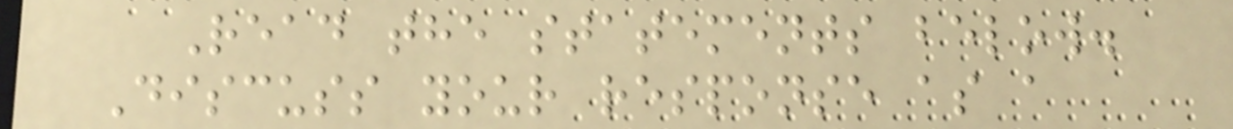Read the statements below.
Discuss your response as a
